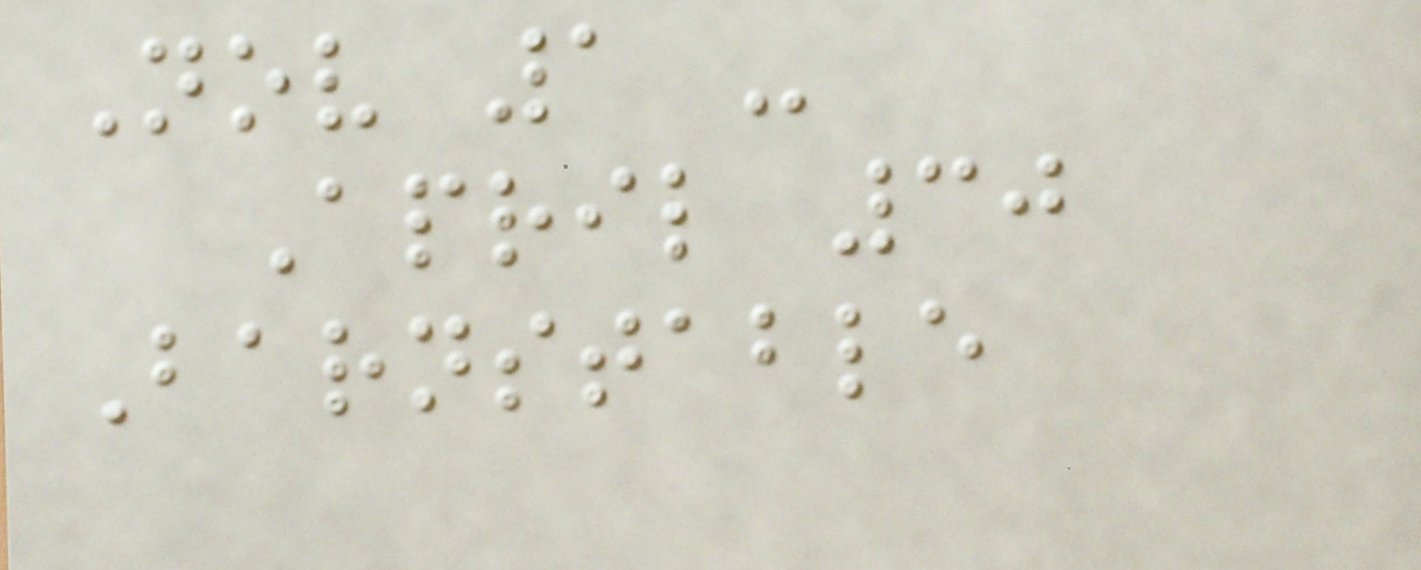Nov 1 -
April 30
Barnstable
